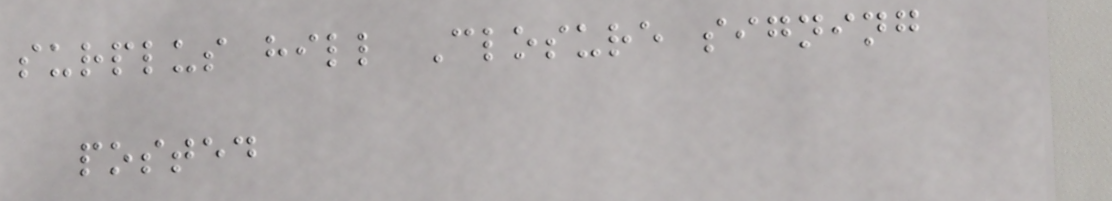surplus hill Closure signing
posted
